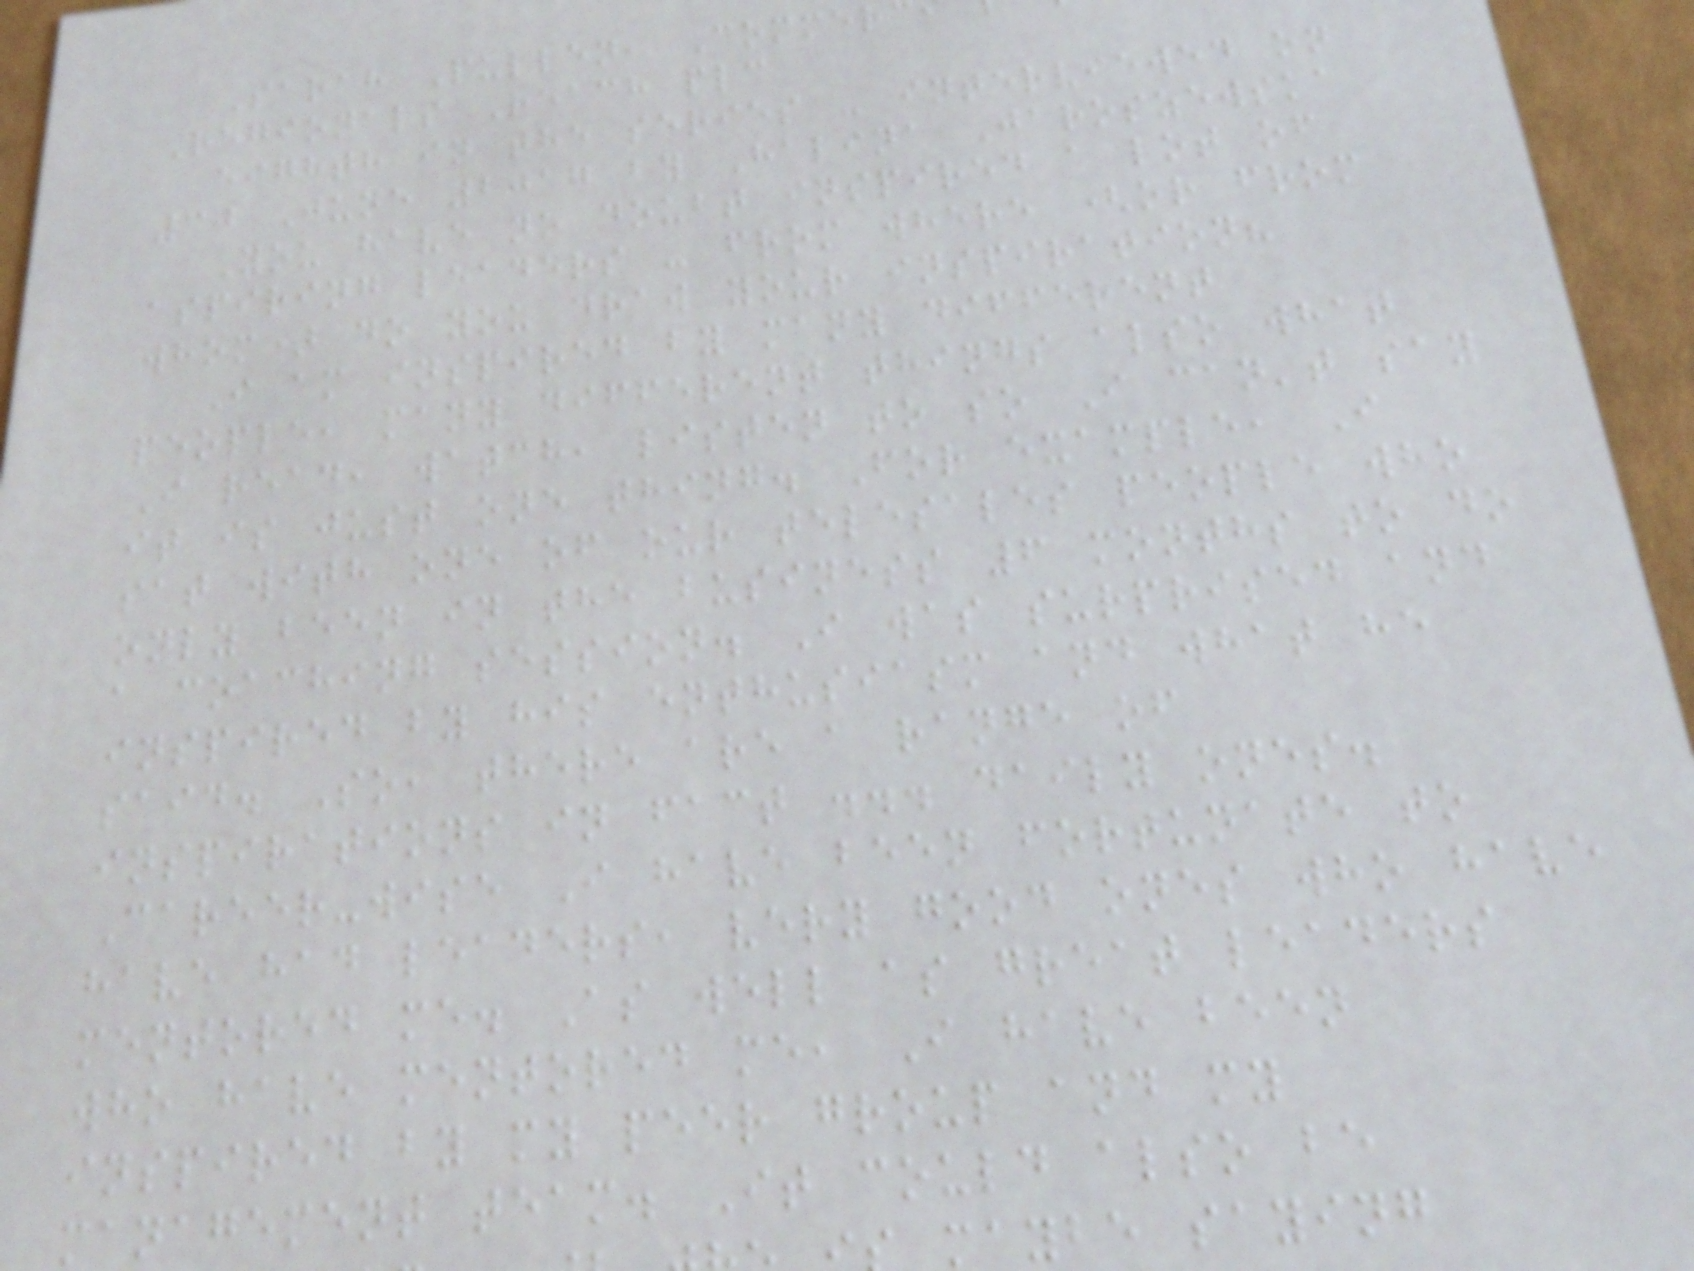Sarah Pullen, Commer
Regionals Reach plc
eighth in the series - interviewed on
30 June 2017 by Halina Jaroszewska
You have no doubt inspired a lot of
aspiring leaders - from where (or from
whom) do you draw your inspiration?
I am inspired by many different
people, many different things also what
I read, watch, listen to so I can't say
it is just one thing. For example, I
sat with one of our telesales people who
only been in the business 6 months to do
a coaching session. I was surprised and
inspired by his enthusiasm and what he
said. So, there are a range of
inspirations in fact ... daily ones.
Career-wise I have been fortunate to
have had leaders, very good ones who have
mentored me. As well as great leaders
who have mentored me, I have been
inspired by my peer group and my
management team. It could also be
maybe saying
